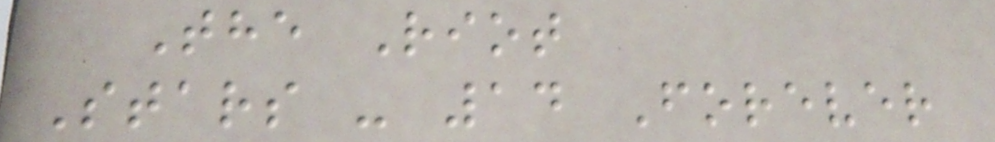The Riot
Stars - 14 Forever
